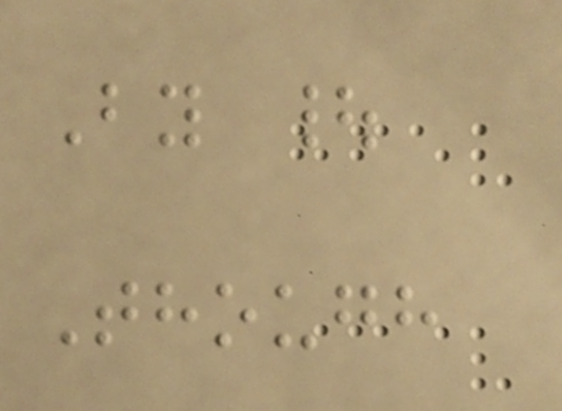By |
Though
